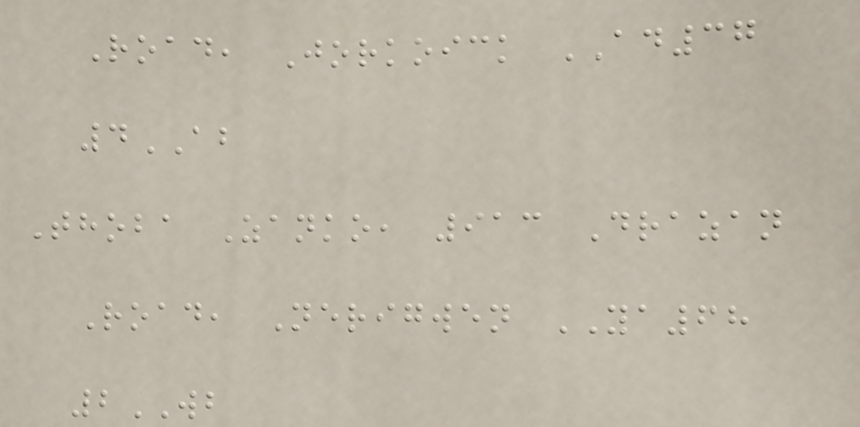Road, Jorkoick AD37
4AB
Thoba Zanko, 913 Drazan
Road, Nerigwen YA68
2WB
